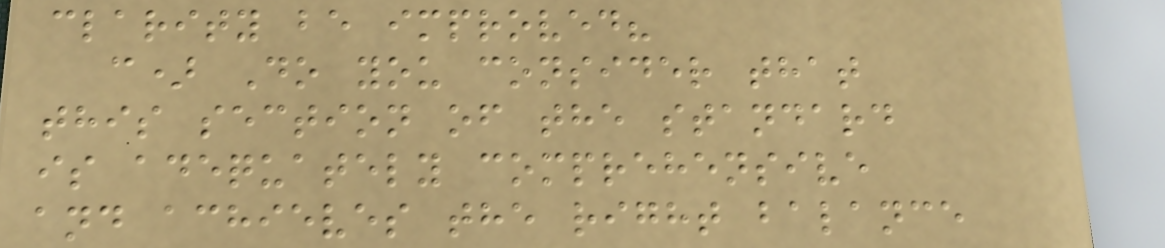clarity be improved?
c) Do you consider that
this section of the standard
is adequately comprehensive
and achieves the right balance
